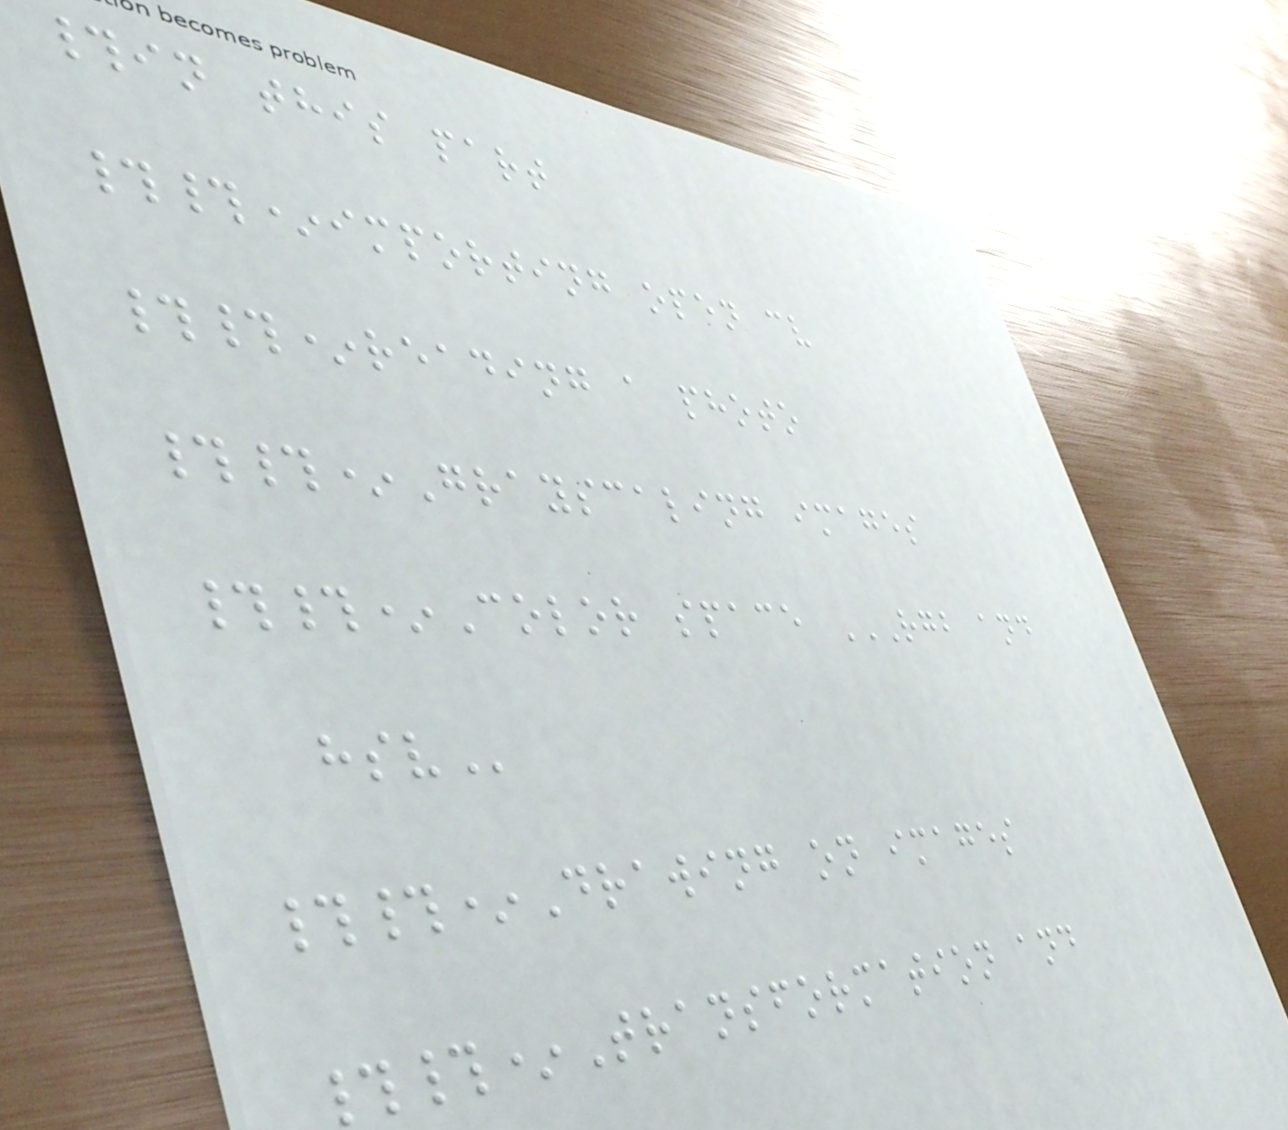#in this part
##*importing open cv
##*reading a photo
##*Grayscaling images
##*Color space RGB AND
HSV
##*Drawing on images
##*Transformation and
